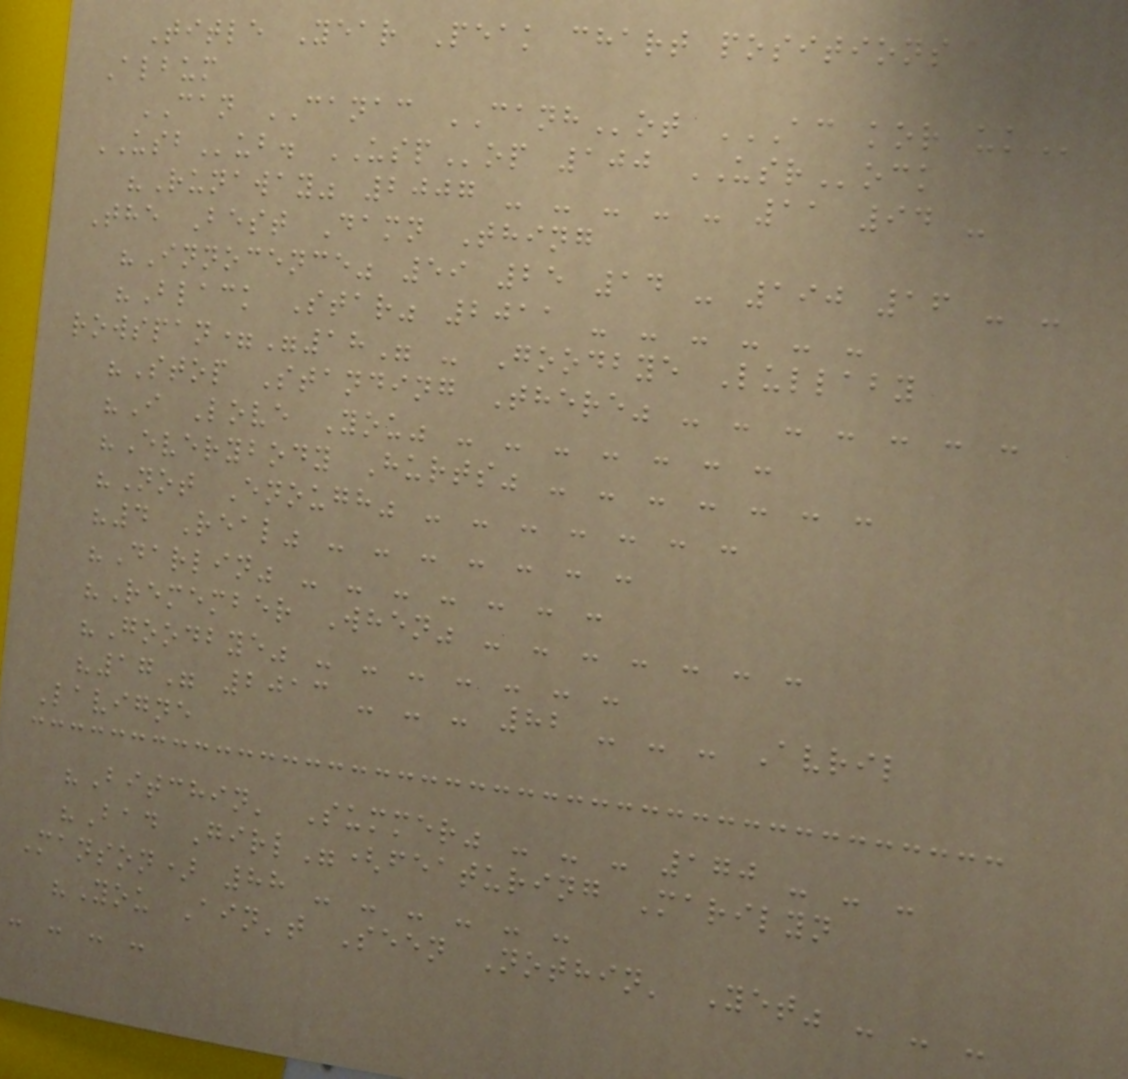Title Year Peak chart positions
Album
CAN CANAC CANHot AC KOR UK
USBub. USPop 100 USRock
"Runaway" 2007 - - - - - 11 94 -
The Best Damn Thing
"Innocence" 59 25 14 - 190 16 - -
"Black Star" 2011 - - - - - -
rowspan="18" - Goodbye Lullaby
"Stop Standing There" - - - - - - -
"I Love You" - - - - - - -
"Everybody Hurts" - - - - - - -
"Not Enough" - - - - - - -
"4 Real" - - - - - - -
"Darlin" - - - - - - -
"Remember When" - - - - - - -
"Goodbye" - - - - - - -
"17" 2013 - - - 82 - - - Avril
Lavigne
"Bitchin' Summer" - - - 170 - - -
"Bad Girl"(featuring Marilyn
Manson) 88 - - - - - -
"You Ain't Seen Nothin' Yet" - - -
- - - -
